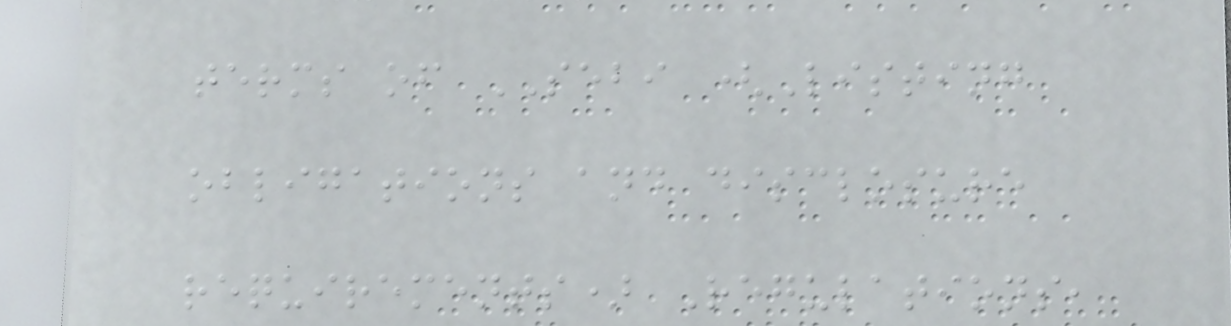terms of SEBI (Listing
obligations and disclosure
requirements) Regulations,
